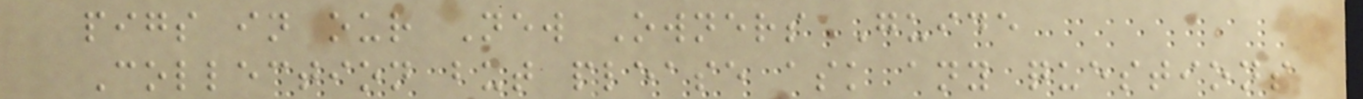pigs in our New Owners Guide
Collection but please ask any questions
